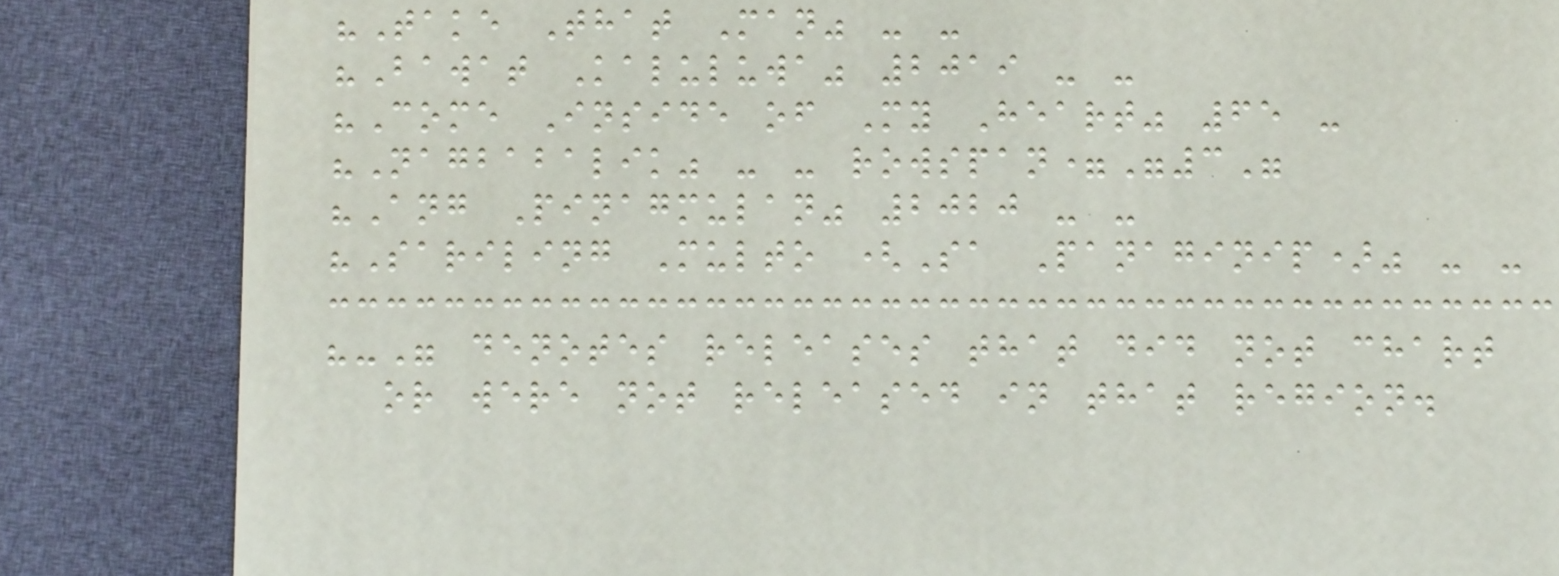"Take That Man" - -
"Bawat Kaluluwa" 2019 - -
"Come Inside of My Heart" 65 -
"Nagbabalik" - - rowspan="3"
"Ang Pinagmulan" 2020 - -
"Sariling Multo (Sa Panaginip)" - -
"-" denotes releases that did not chart
or were not released in that region.
